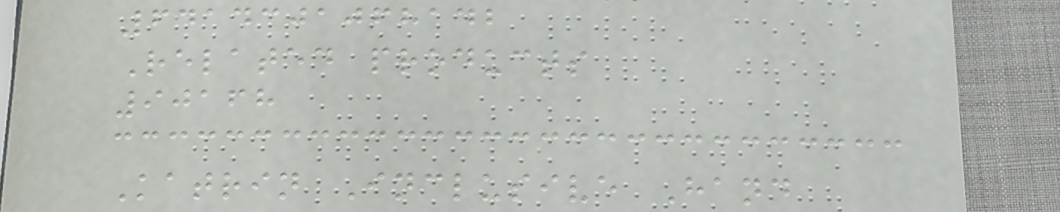6414301068142
Related products
90168
Katrin Inclusive Hand
